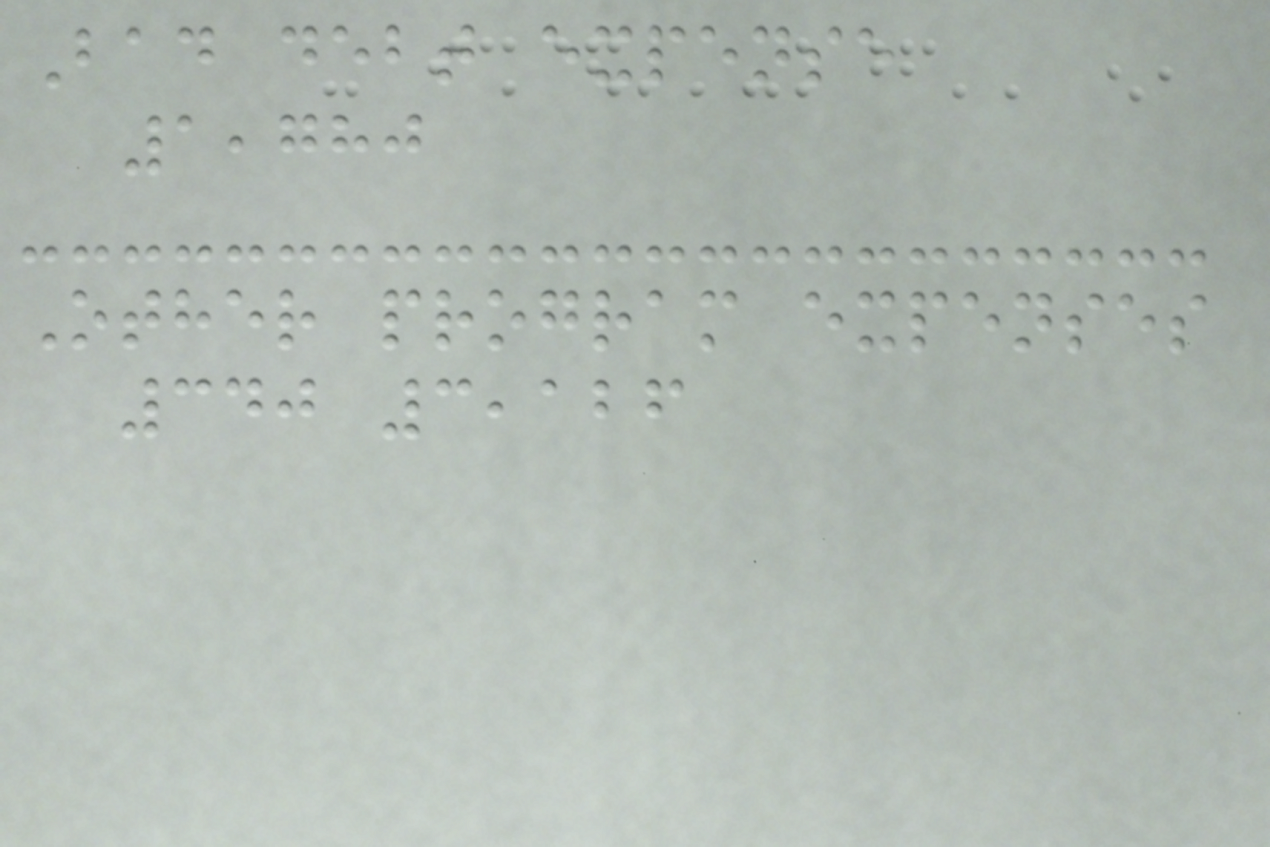Bad debt expense
1,780
Other program expenses
340 3,126
